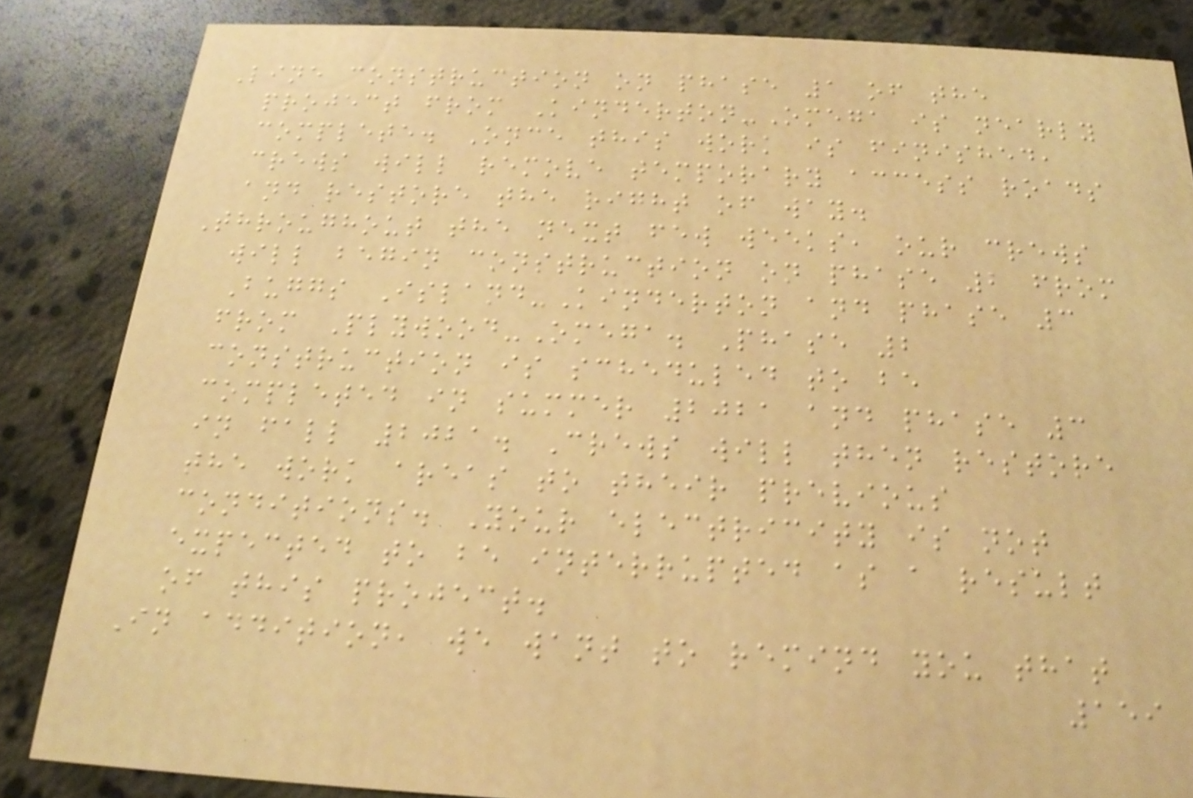Line construction on phase 1 of the
project from Kinderton-Omega is nearly
complete. Once this work is finished,
crews will remove temporary access roads
and restore the right of way.
Throughout the next few weeks, our crews
will begin construction on phase 2 from
Buggs Island-Kinderton and phase 3
from Plywood-Omega. Phase 2
construction is scheduled to be
completed in summer 2021 and phase 3
in fall 2021. Crews will then restore
the work areas to their previous
conditions. Your electricity is not
expected to be interrupted as a result
of this project.
In addition, we want to remind you that
159
